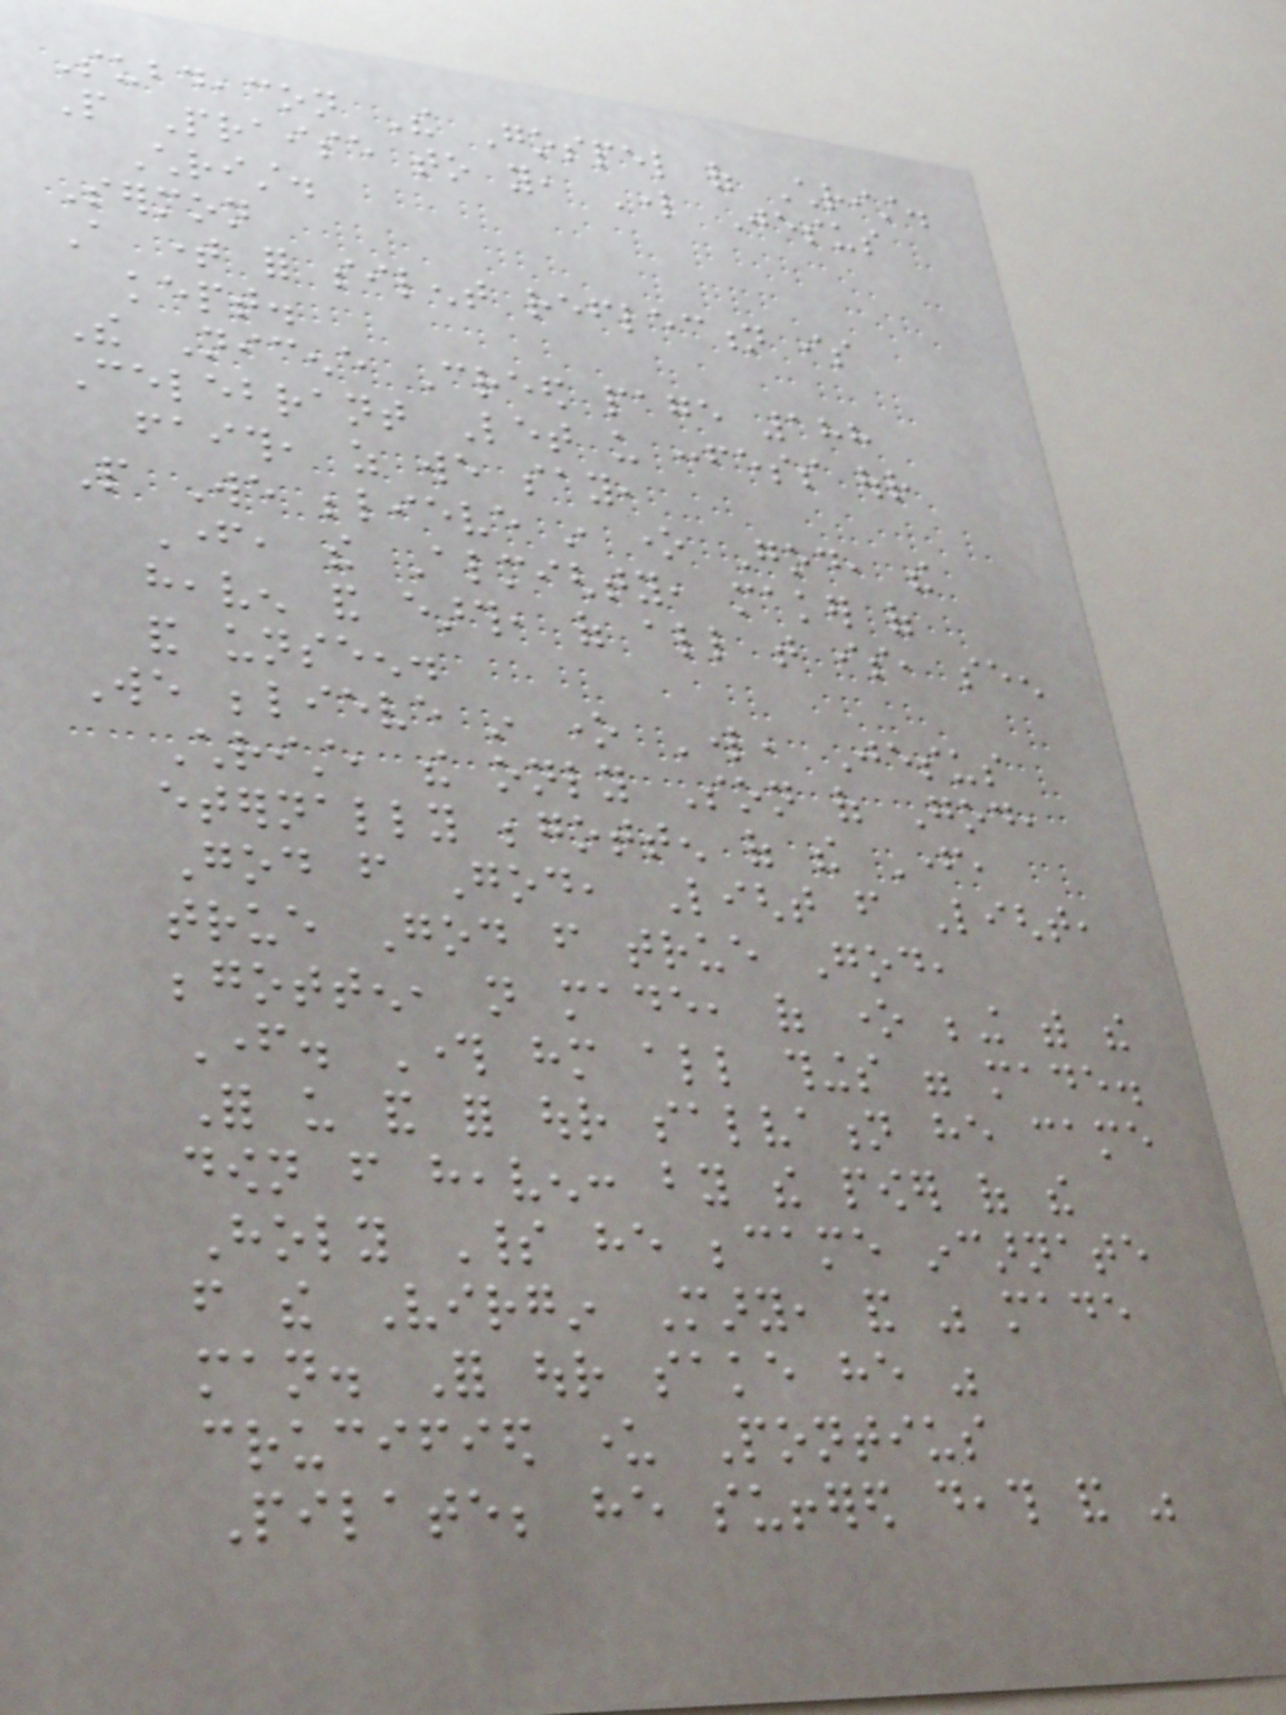Subdeacon The Gospel of Christ.
People Praise to you, Lord Jesus
Christ.
Sermon
A time for silent reflection is
kept.
The Nicene Creed page 188
Celebrant Let us confess our
faith, as we say,
People We believe in one God, the
Father, the Almighty, maker of
heaven and earth, of all that is, seen
and unseen.
We believe in one Lord, Jesus
Christ, the only Son of God,
eternally begotten of the Father,
God from God, Light from Light,
true God from true God,
begotten, not made, of one being with the
Father. Through him all things were made.
For us and for our salvation he came
down from heaven: by the power of the
Holy Spirit he became incarnate
from the Virgin Mary, and was made
man. For our sake he was
crucified under Pontius
Pilate; he suffered death and was
